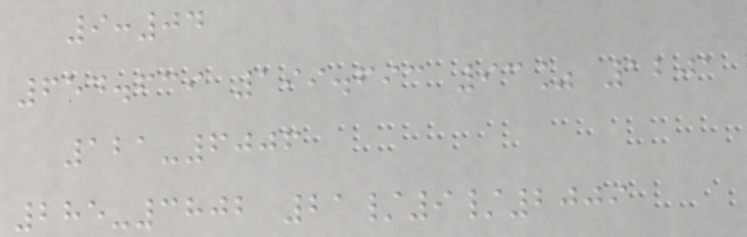9:04
654.639 199.693 93% 1201
121-6006
285-3802 21/9/2009
